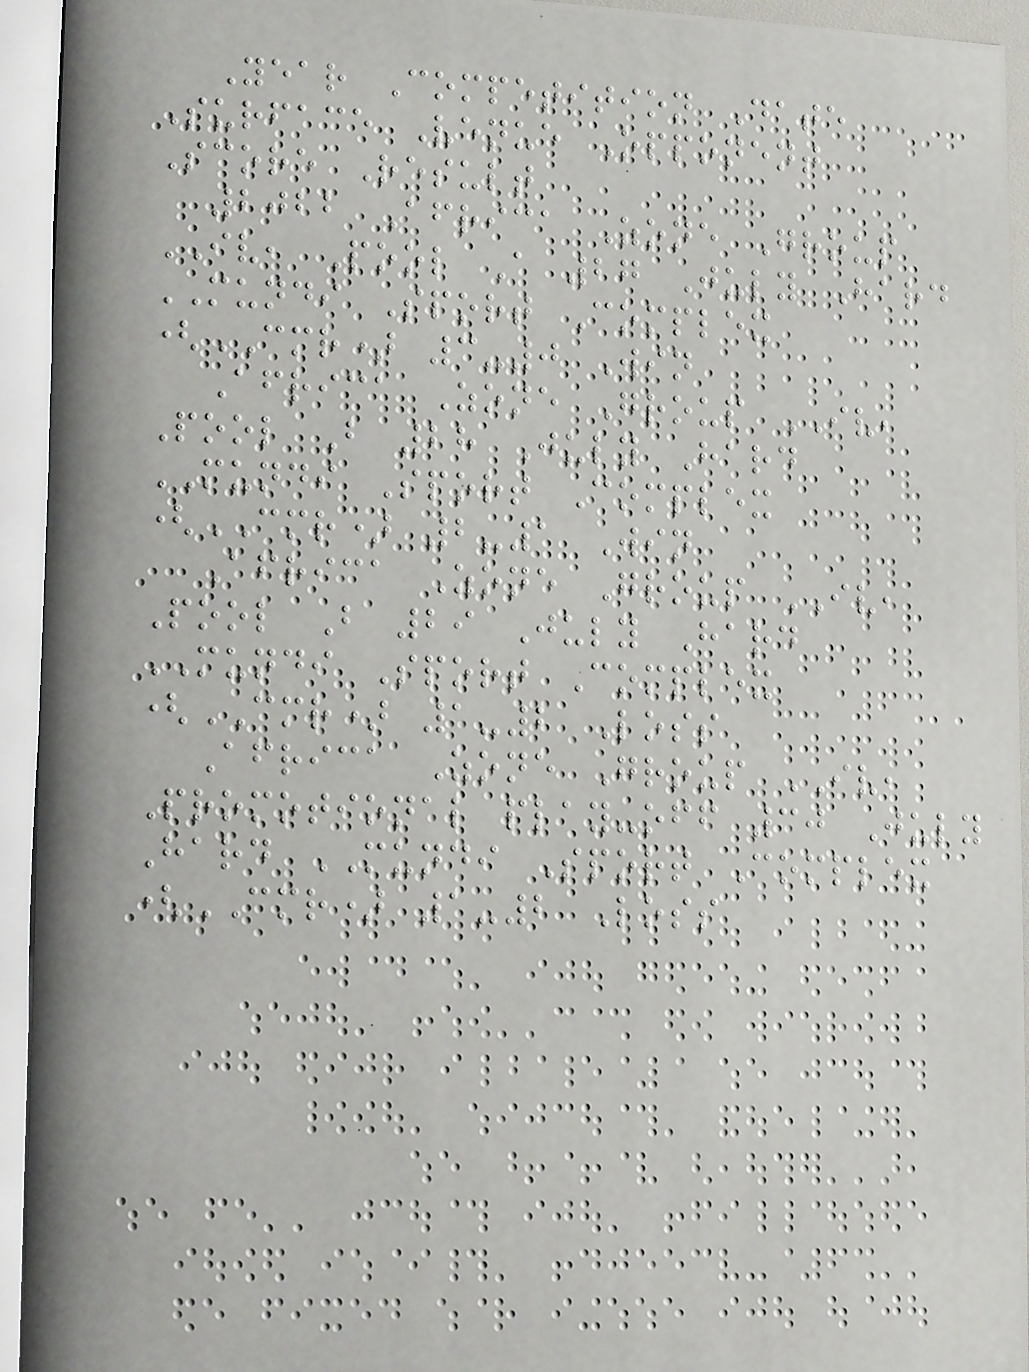Year Competition Date
Surface Venue Opponent
Score Result
2022 Africa Zone Group
IV, Pool A 27 July Hard
MUNDI Sport Complex
(CMR) 3-0 Win
Africa Zone Group IV,
Pool B 28 July Hard
MUNDI Sport Complex
(CMR) 2-1 Win
Africa Zone Group IV,
Pool B 29 July Hard
MUNDI Sport Complex
(CMR) 1-2 Loss
Africa Zone Group IV,
Promotional play-off 30 July
Hard MUNDI Sport Complex
(CMR) 1-2 Loss
